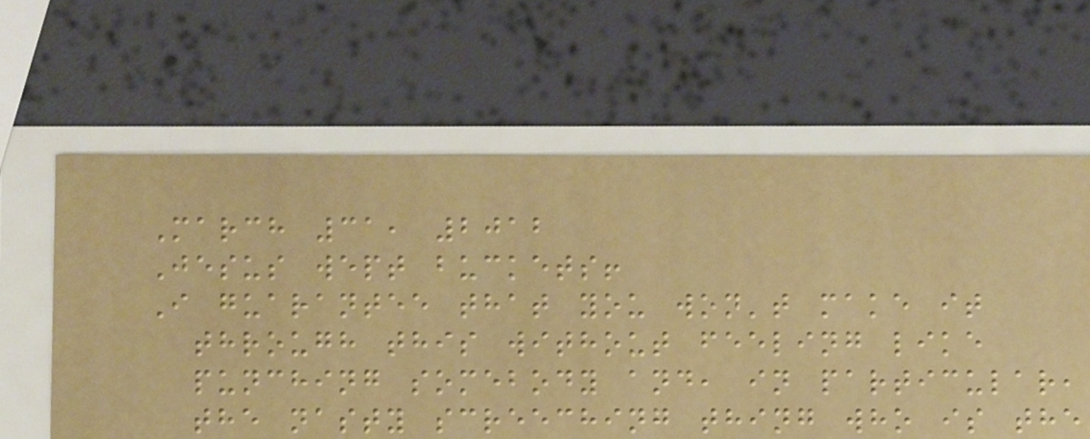March 31, 2012
Jesus wept buckets!
I guarantee that you won't make it
through this without feeling like
punching somebody and, in particular,
the nasty screeching thing who is the
